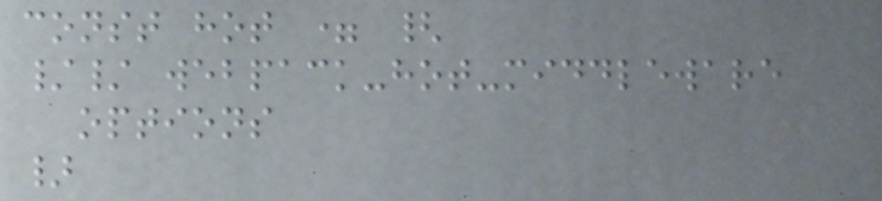const hot = {
// webpack-hot-middleware
options
}
